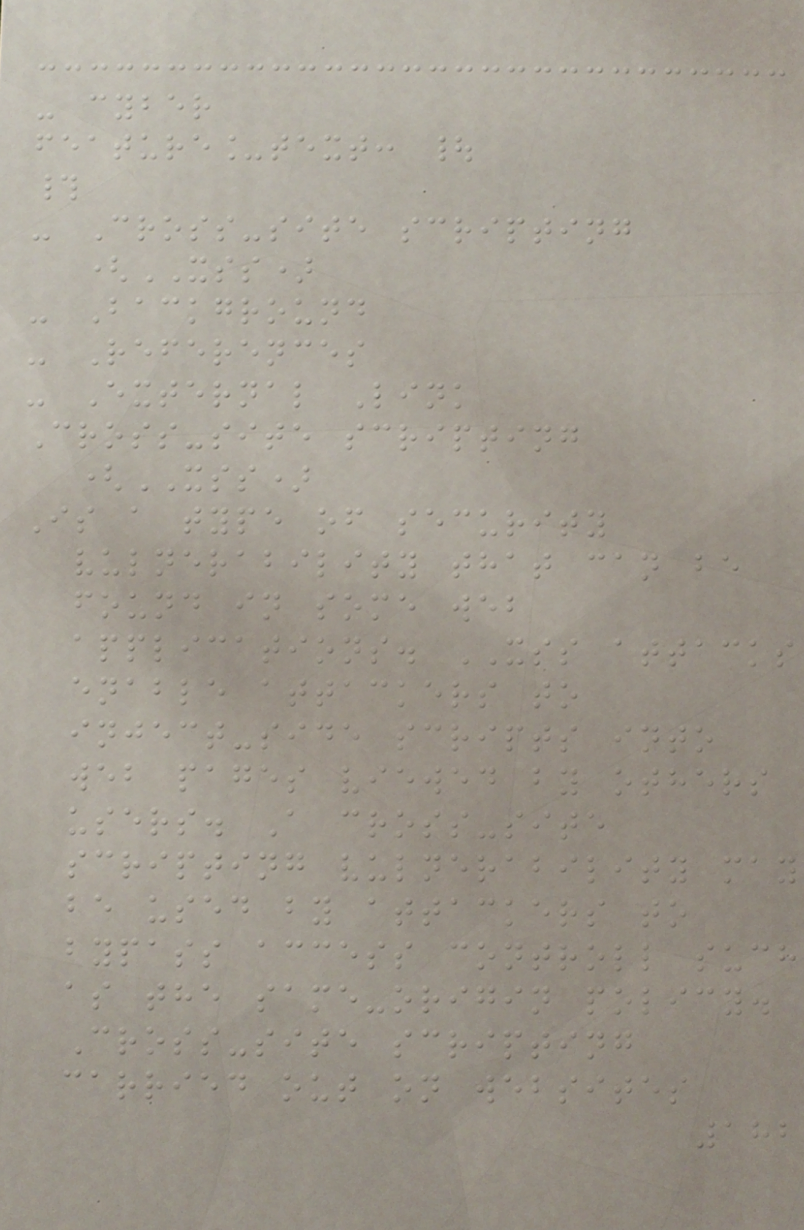- cyber
feature_text: |
#
- Cross-site scripting
(XSS)
- Background
- References
- External Link
Cross-site scripting
(XSS)
Is a type of security
vulnerability that can be
found in some web
applications. XSS attacks
enable attackers to
inject-side scripts into
web pages viewed by others
users. A cross-site
scripting vulnerability may
be used by attackers to
bypass access controll such
as the same-origin policy.
Cross-site scripting
carried out on websites
182
